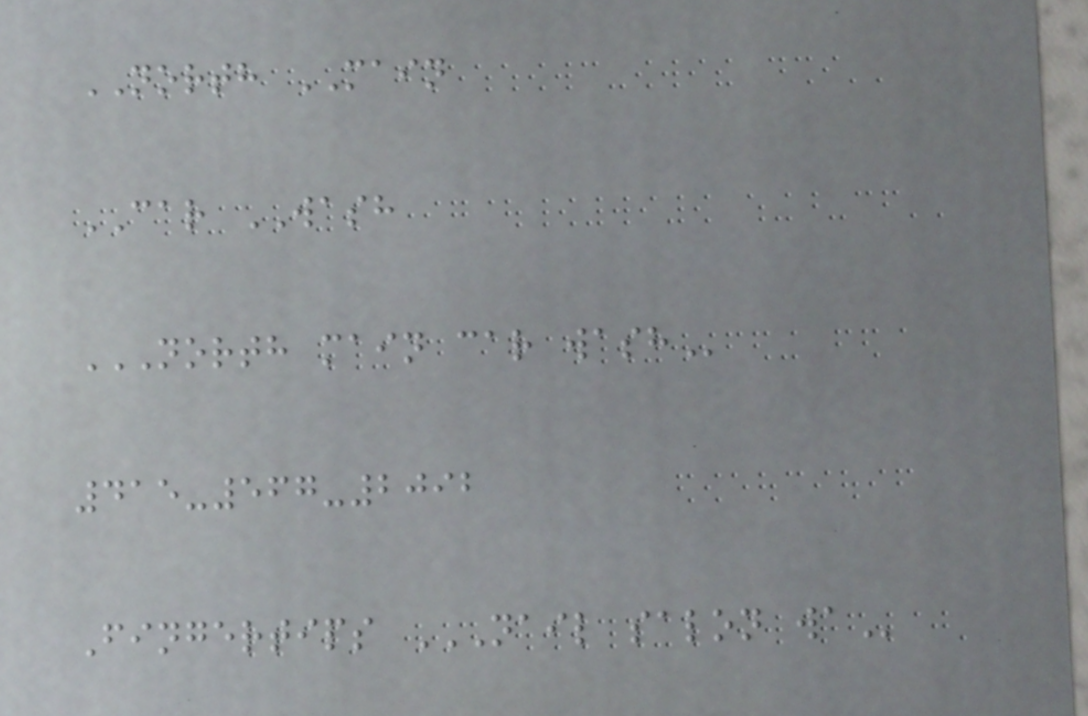NORTH MAIN
CAR WASH
NORTH MAIN CAR WASH
415-567-2092
Fingertips NAIL SALON WA
